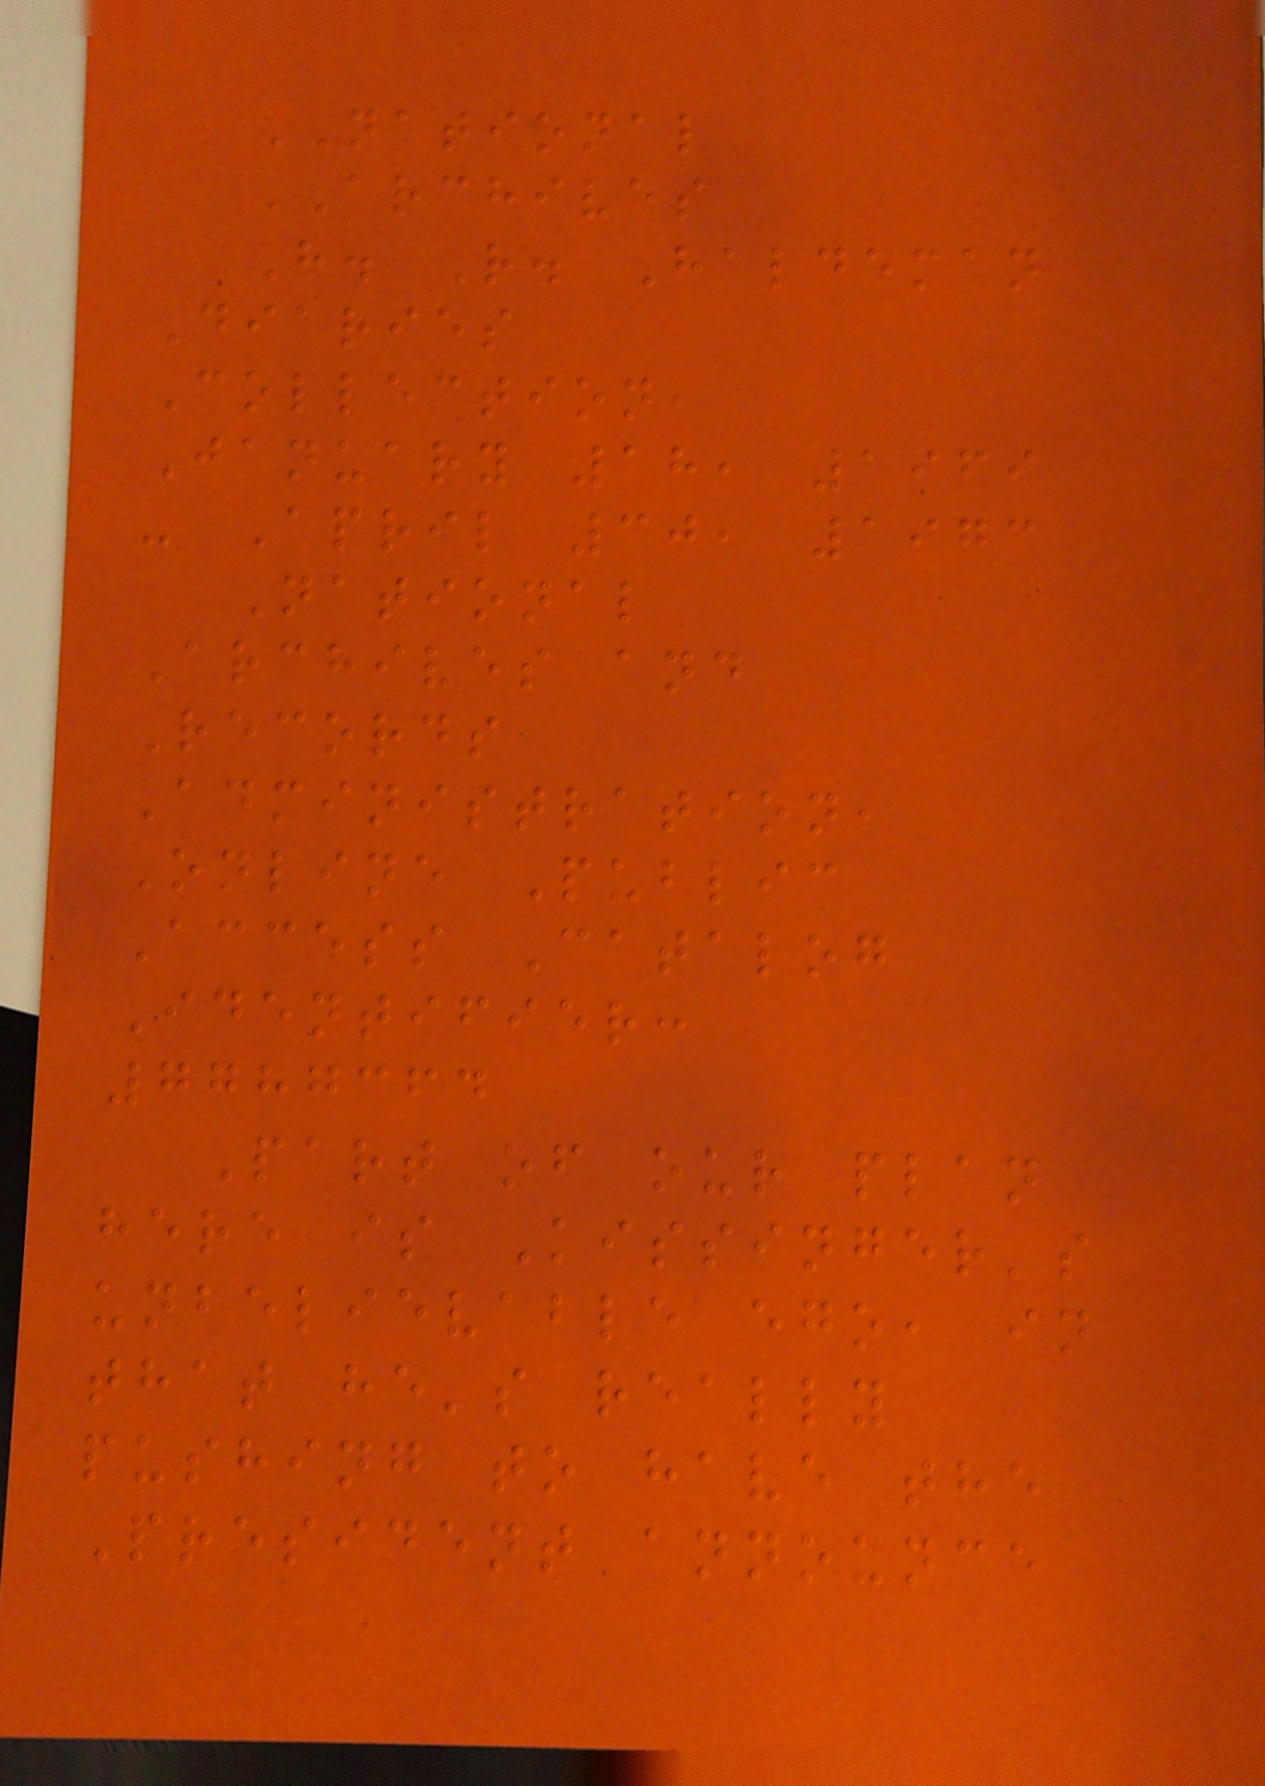NATIONAL
ARCHIVES
H. R. Haldeman
Diaries
Collection,
January 18, 1969
- April 30, 1973
National
Archives and
Records
Administration,
Online Public
Access Catalog
Identifier:
7787364
Part of our plan
here is Kissinger's
unbelievable ego, in
that he's really
pushing to have the
President announce
